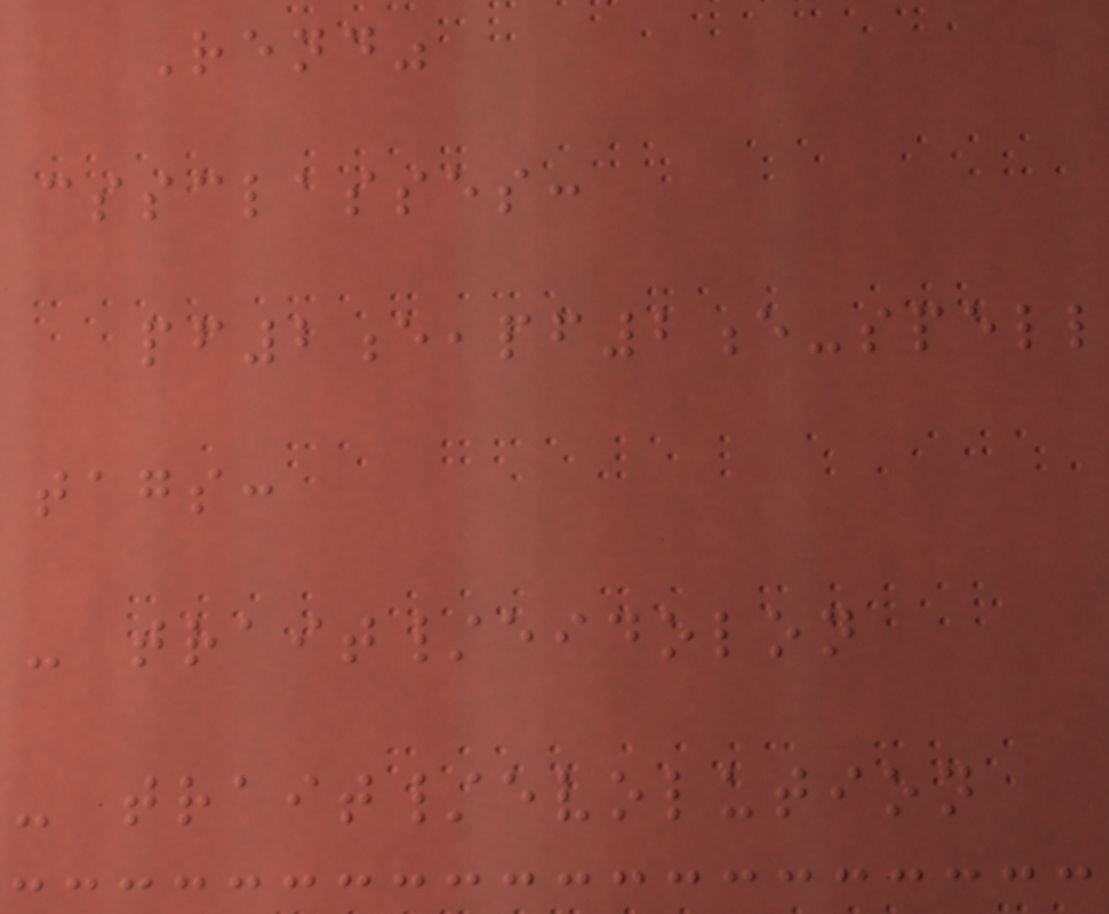Rend"
cssclasses:
pf2e,pf2e-spell
tags:
- trait/eidolon
- trait/evolution
